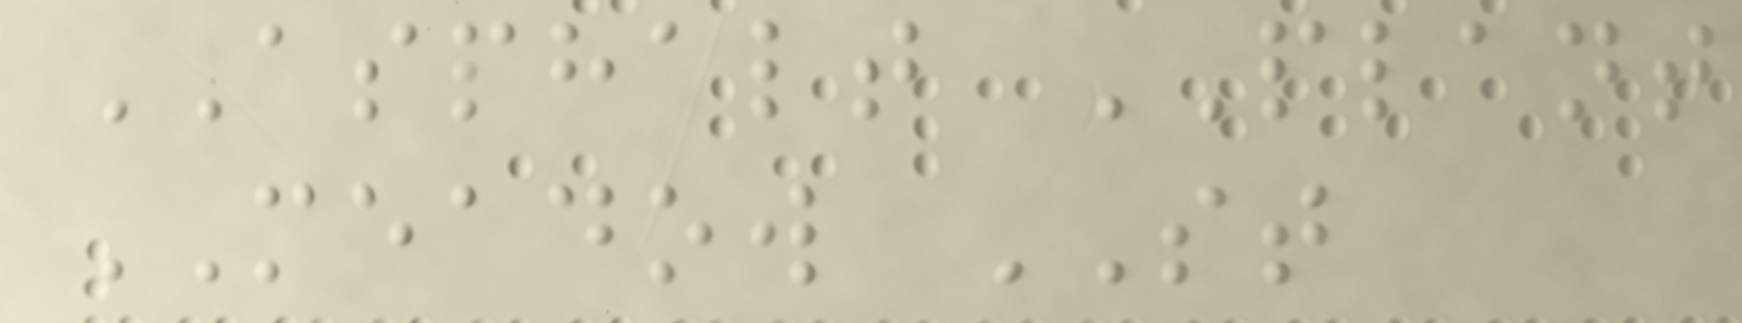ASPHALT PLANT
MEADOW ST
